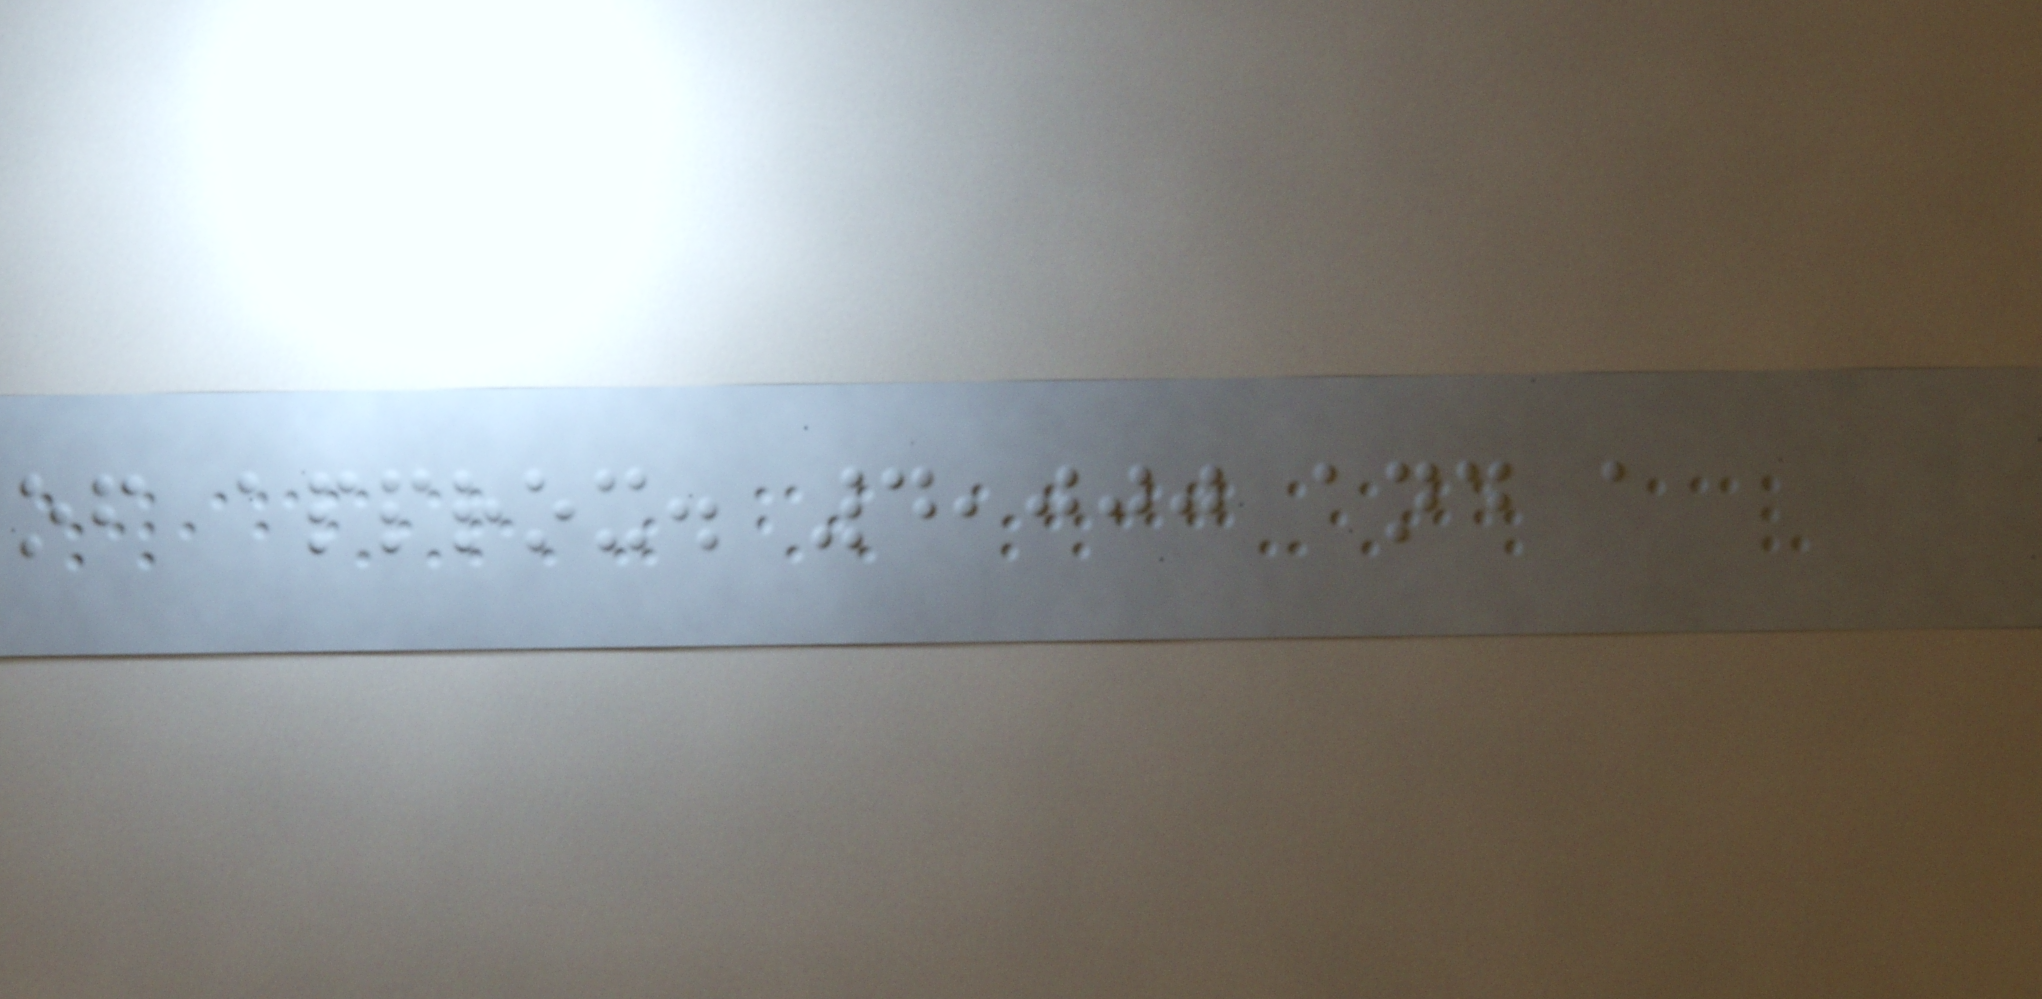of approx. 4,000 and a
